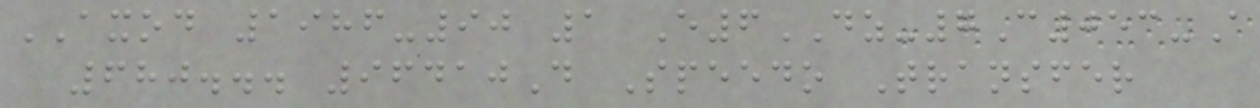AXOD 1986-90 1 E6DZ-7C053-A
680... 96410D Speedo Transfer
